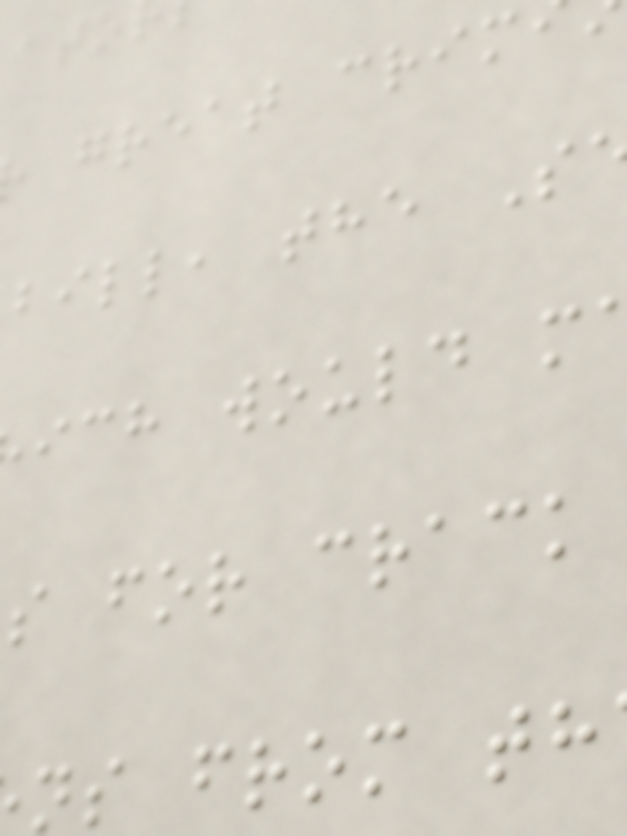great crim
bill, the S
ich would m
s for crack
ns from th
